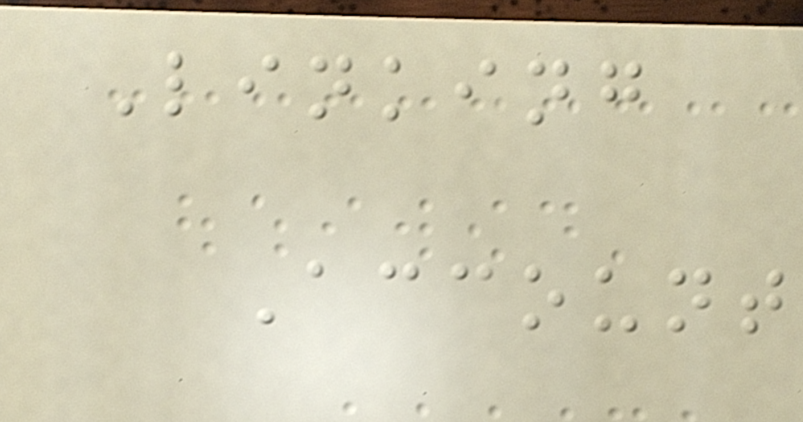Linking
Account
